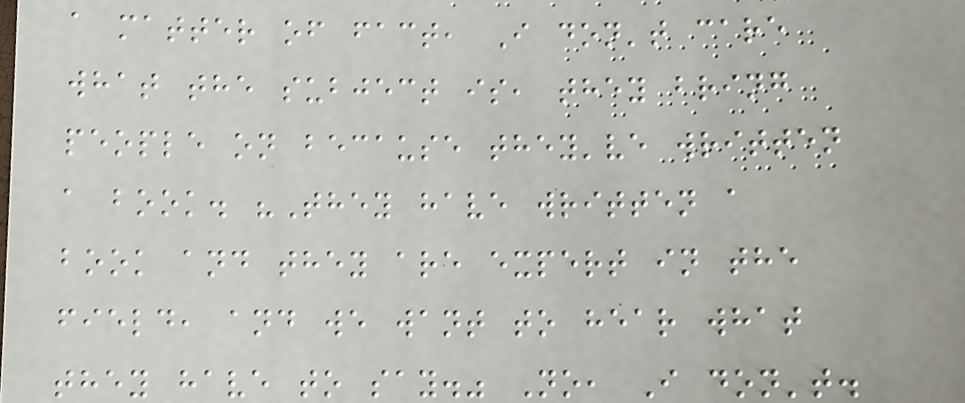a matter of fact, I don't care
what the subject is, they bring
people on because they've written
a book. "They have written a
book and they are expert in the
field, and we want to hear what
they have to say." No, I don't.
